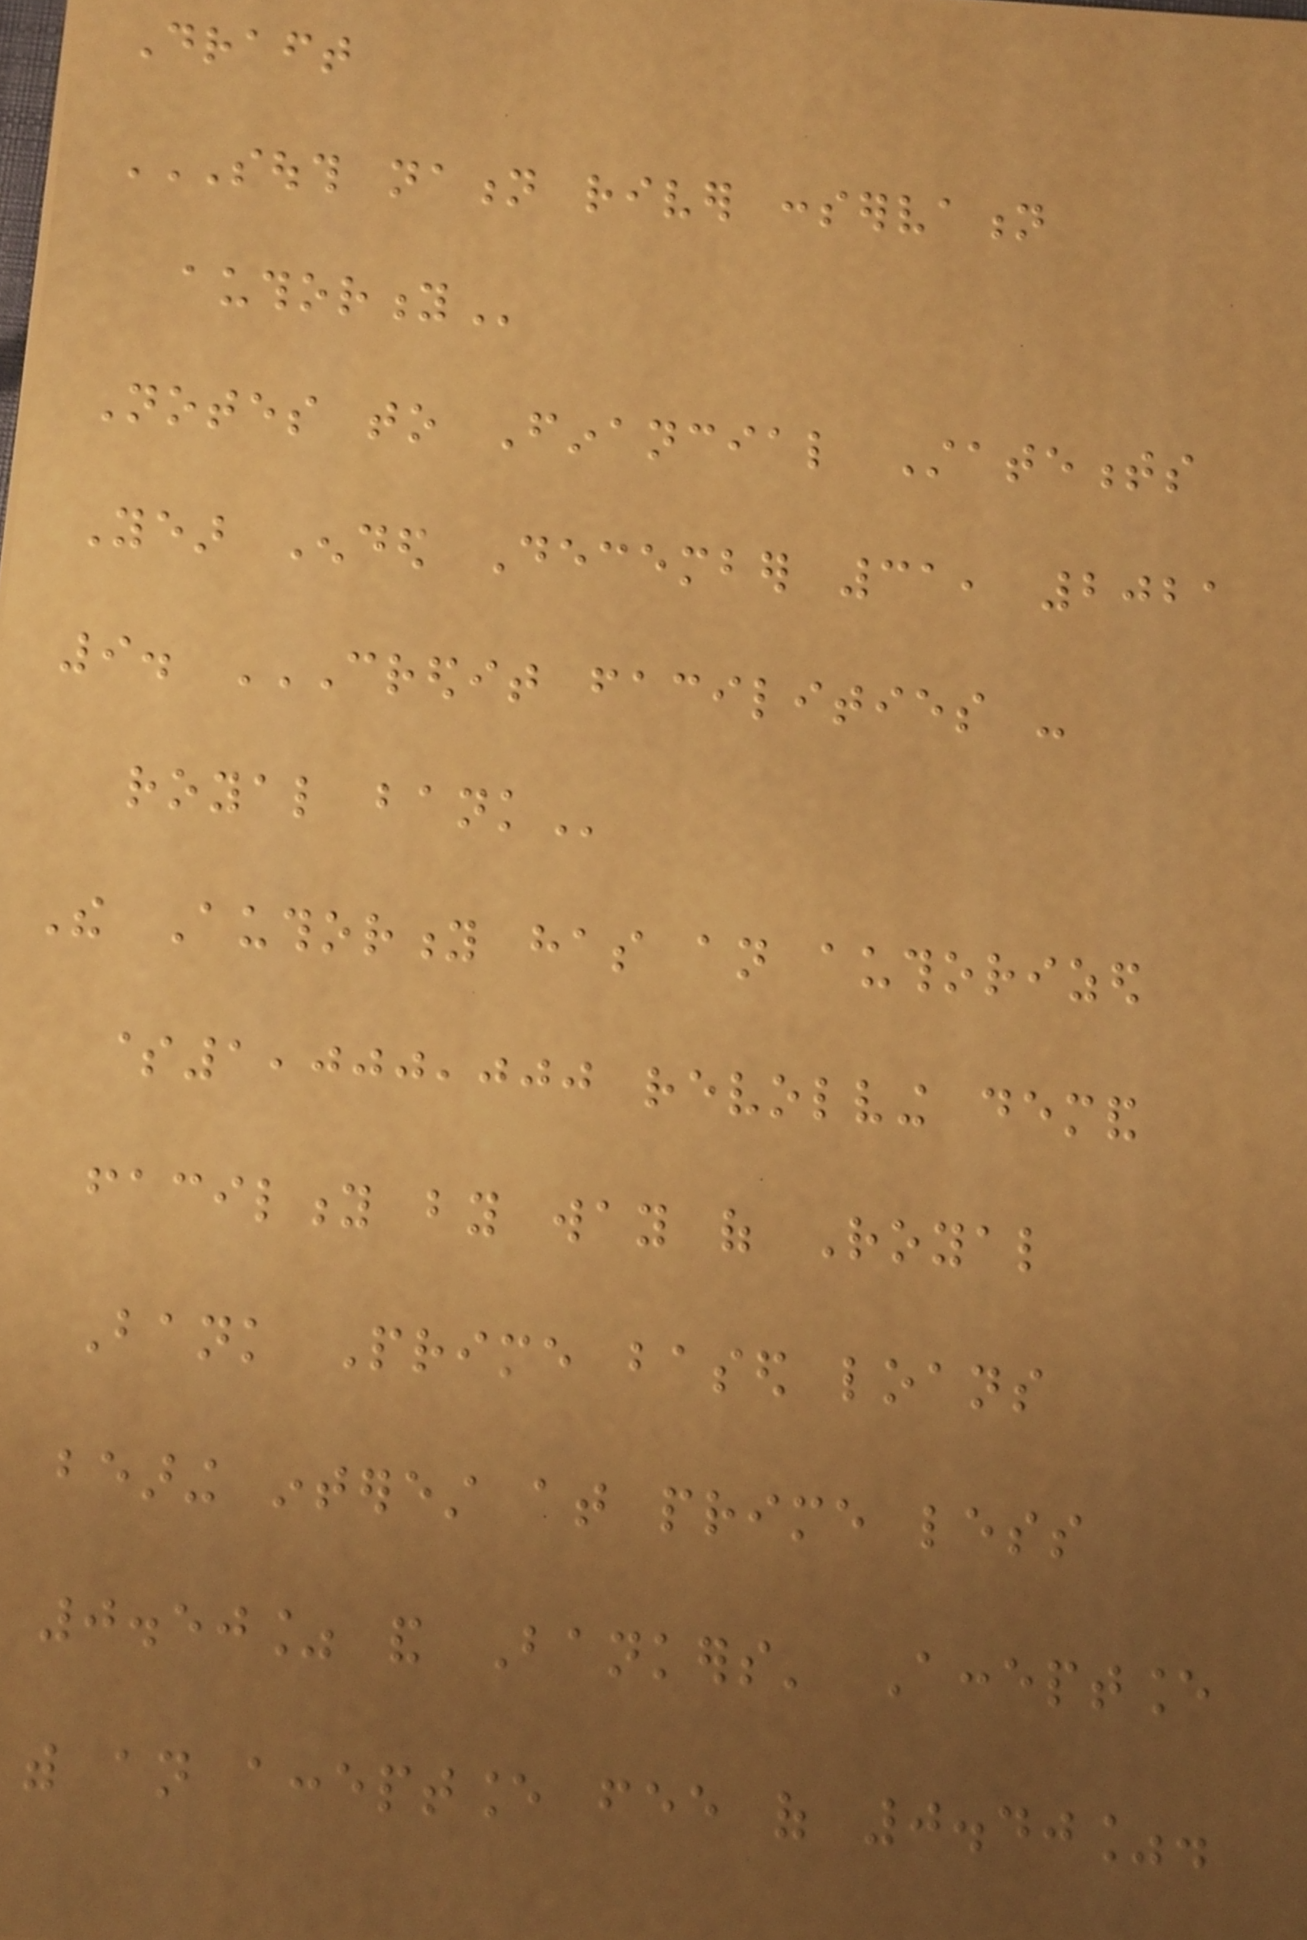Draft
SOUTH NATION RIVER CONSERVATION
AUTHORITY
Notes to Financial Statements
Year Ended December 31, 2021
9. CREDIT FACILITIES -
ROYAL BANK
The Authority has an authorized
$1,000,000 revolving demand
facility by way of Royal
Bank Prime based loans
bearing interest at prime less
0.50% and Bankers' Acceptance
with an acceptance fee of 0.40%.
